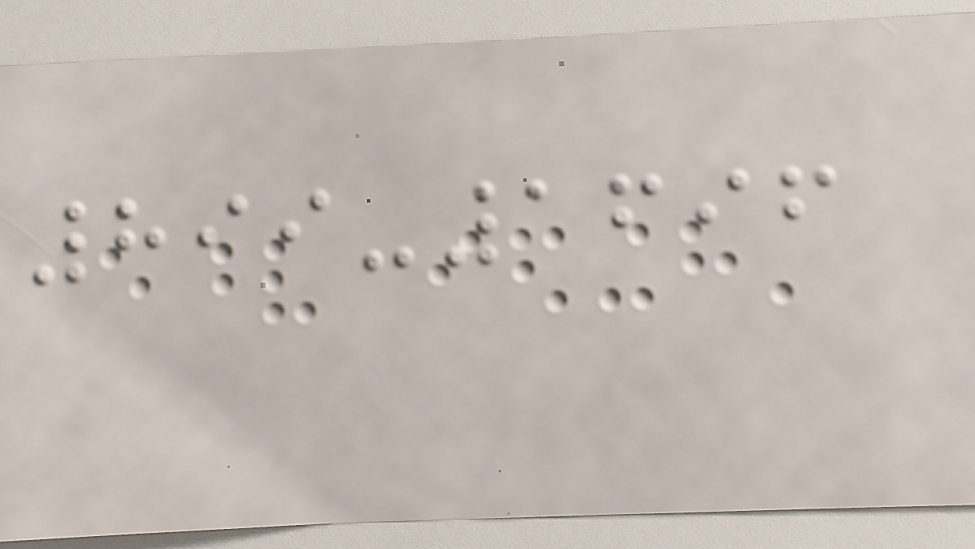899-1696
